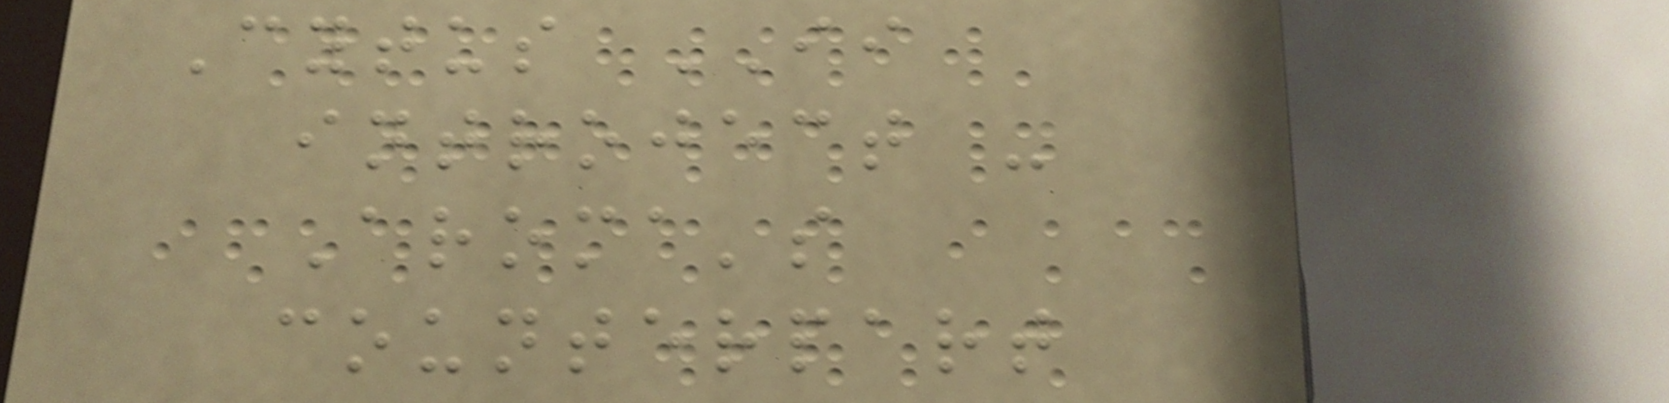Cytus II
introject -
Aroma's
counterpart
